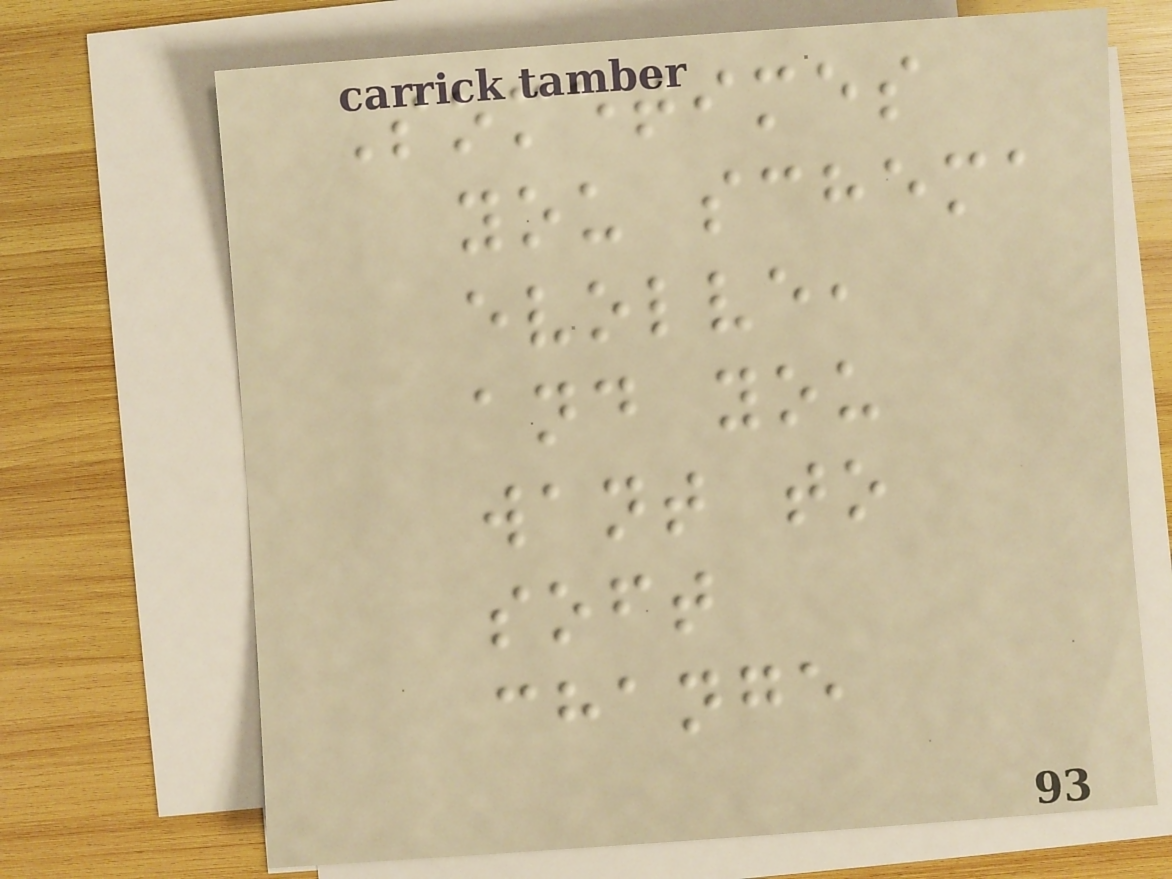Sometimes
you schema
evolve,
and you
want to
soft
change
